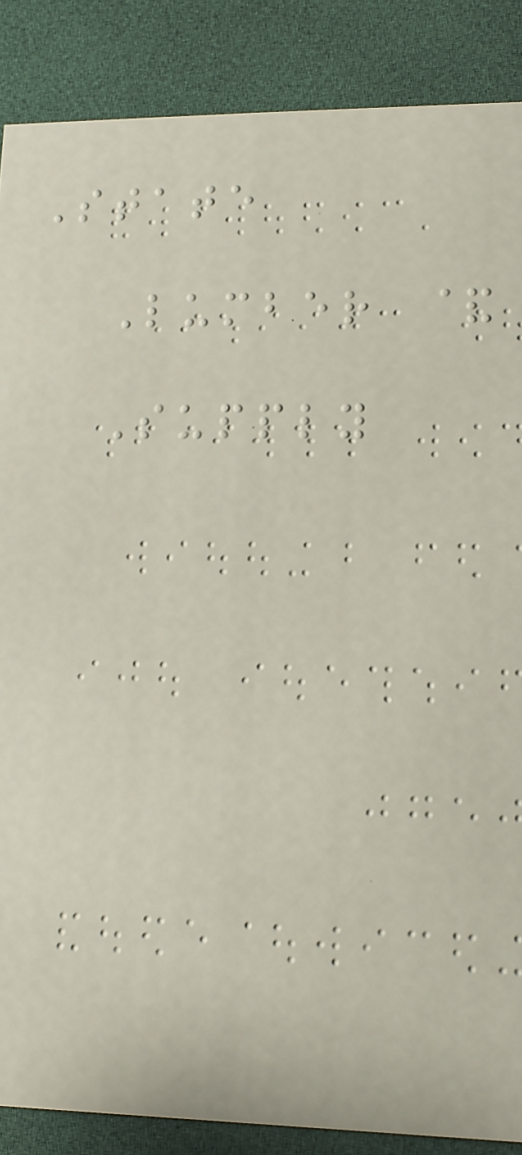State
Lumber &
Supply
